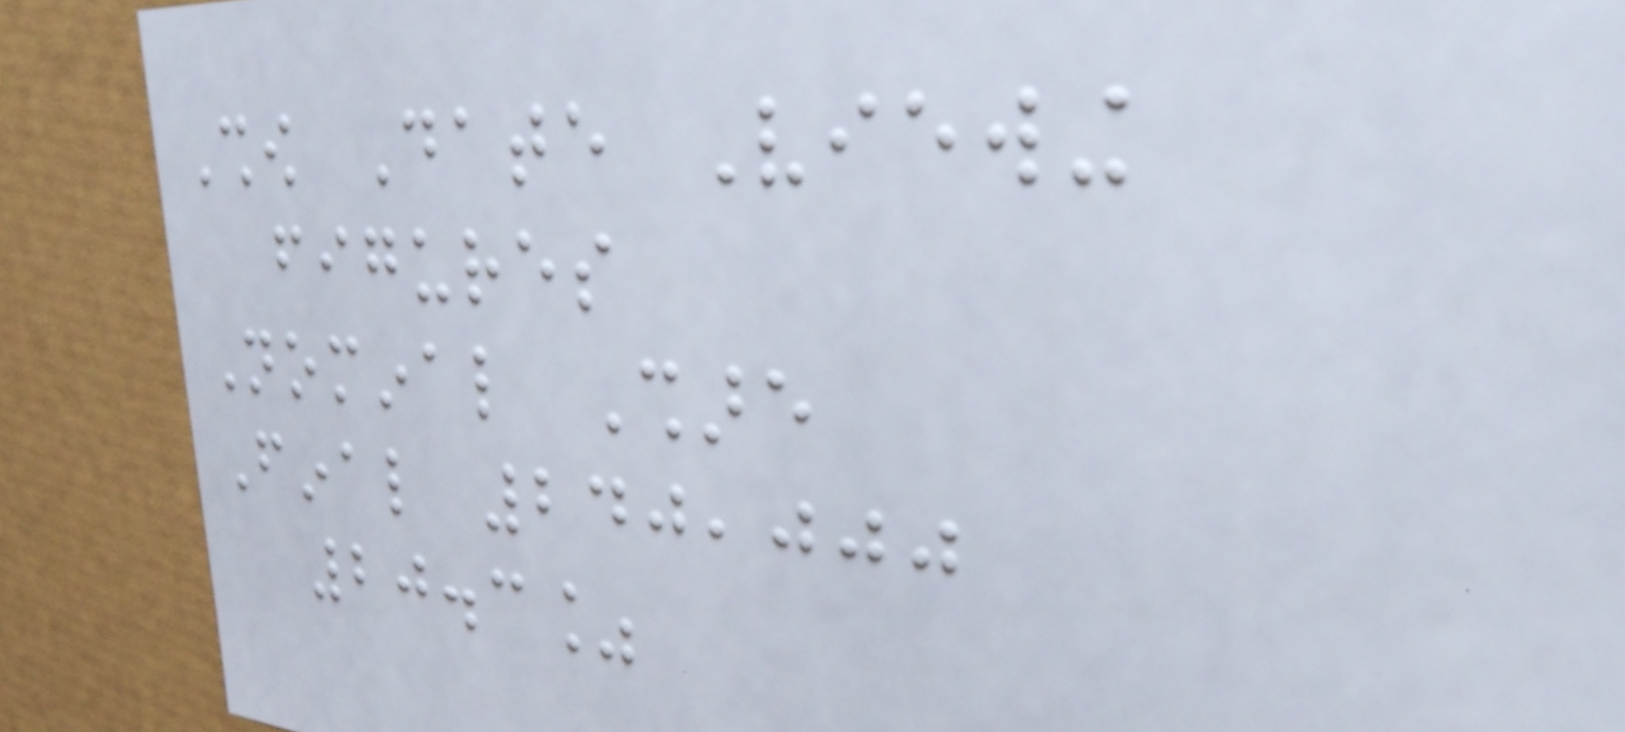Show Date Viewing
figures
Nominal Share
Final 240,000
20.3%
